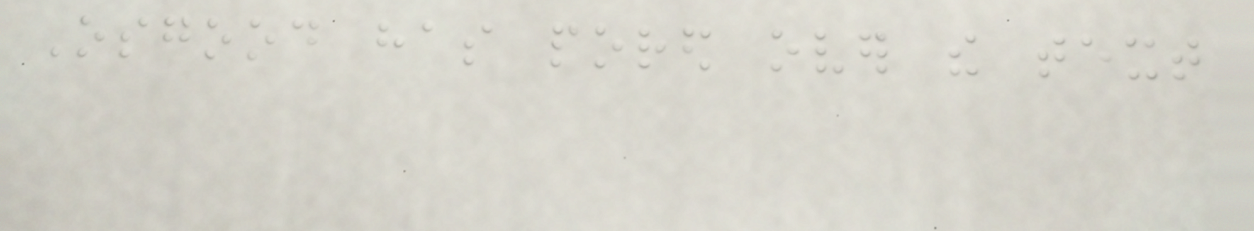Osgood has pored over the text
